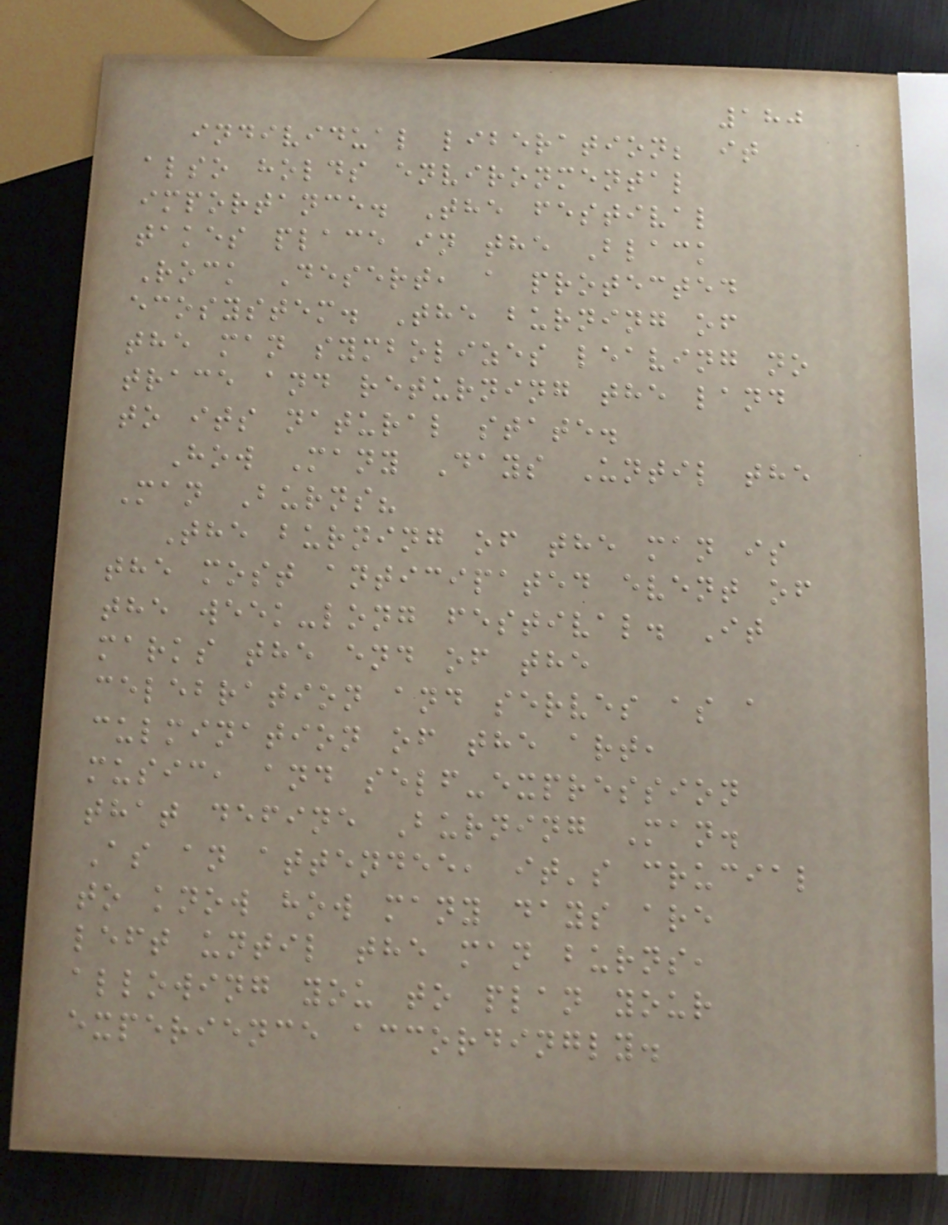180
individual liberation; it
also holds environmental
importance. The festival
takes place in the Black
Rock Desert, a protected
ecosystem. The burning of
the man symbolizes leaving no
trace and returning the land
to its natural state.
How Many Days Until the
Man Burns?
The burning of the man is
the most anticipated event of
the week-long festival. It
marks the end of the
celebration and serves as a
culmination of the art,
music, and self-expression
that define Burning Man.
As an attendee, it's crucial
to know how many days are
left until the man burns,
allowing you to plan your
experience accordingly.
